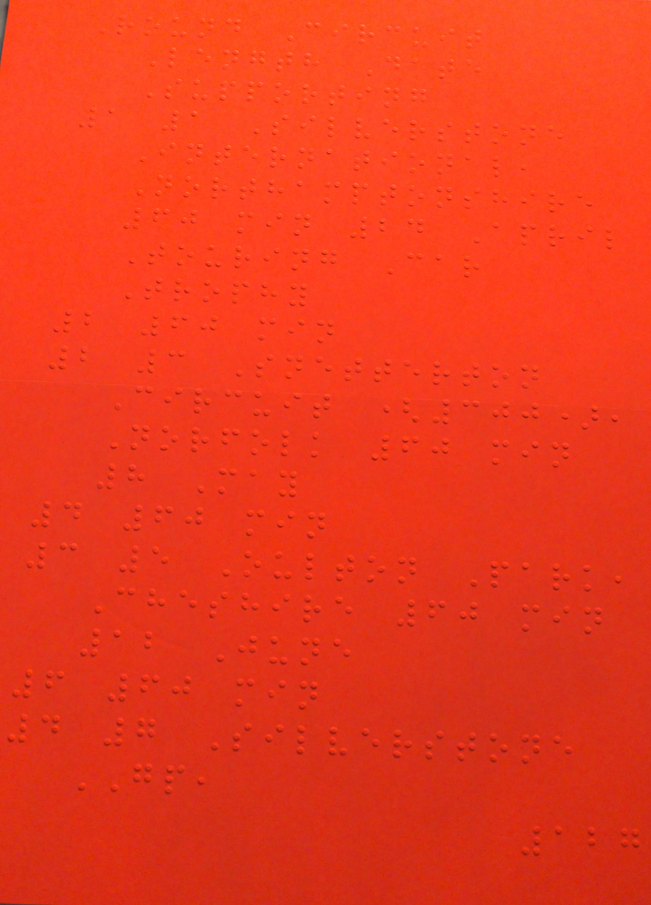Round Circuit
Length Date
Supporting
1 1 Silverstone
International,
Northamptonshire
60 min 24 April
Touring Car
Trophy
2 60 min
2 3 Snetterton
Circuit (300),
Norfolk 60 min
8 May
4 60 min
3 5 Oulton Park,
Cheshire 60 min
12 June
6 60 min
4 7 Silverstone
GP,
127
